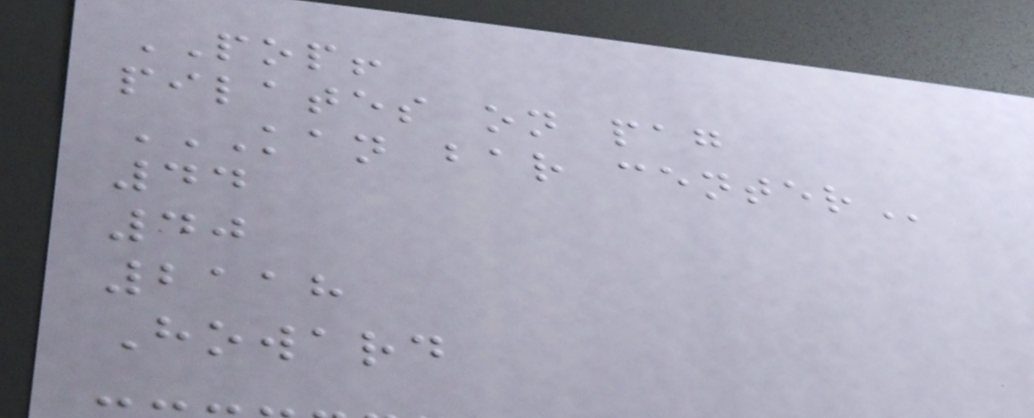POP!
pilates on pag
KAN BAR CENTER
44
40
2118
Howard
